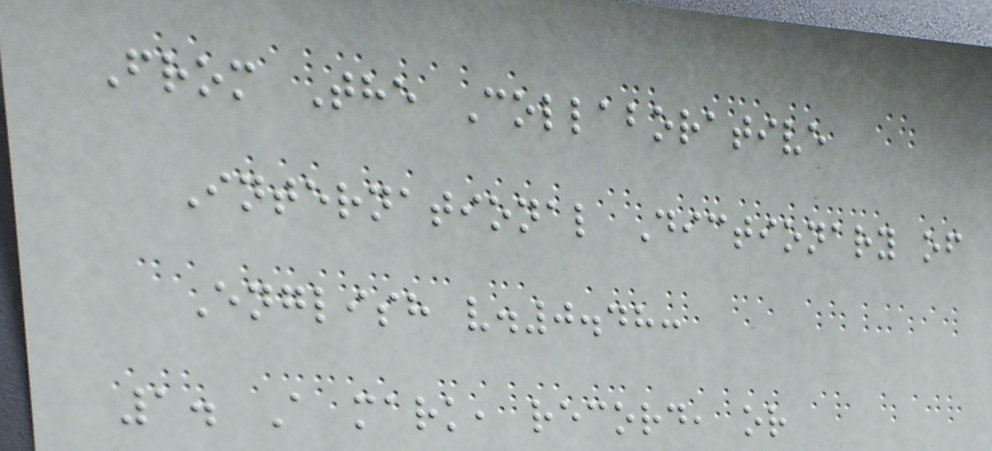From The Collaborative
International Dictionary of
English v.0.48:
1. A mark, record, or
